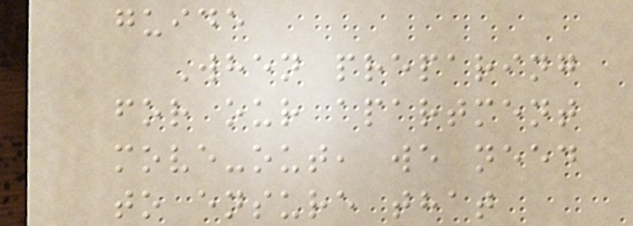guide
When preparing
for our apartment
move-out, we need
to ensure that
